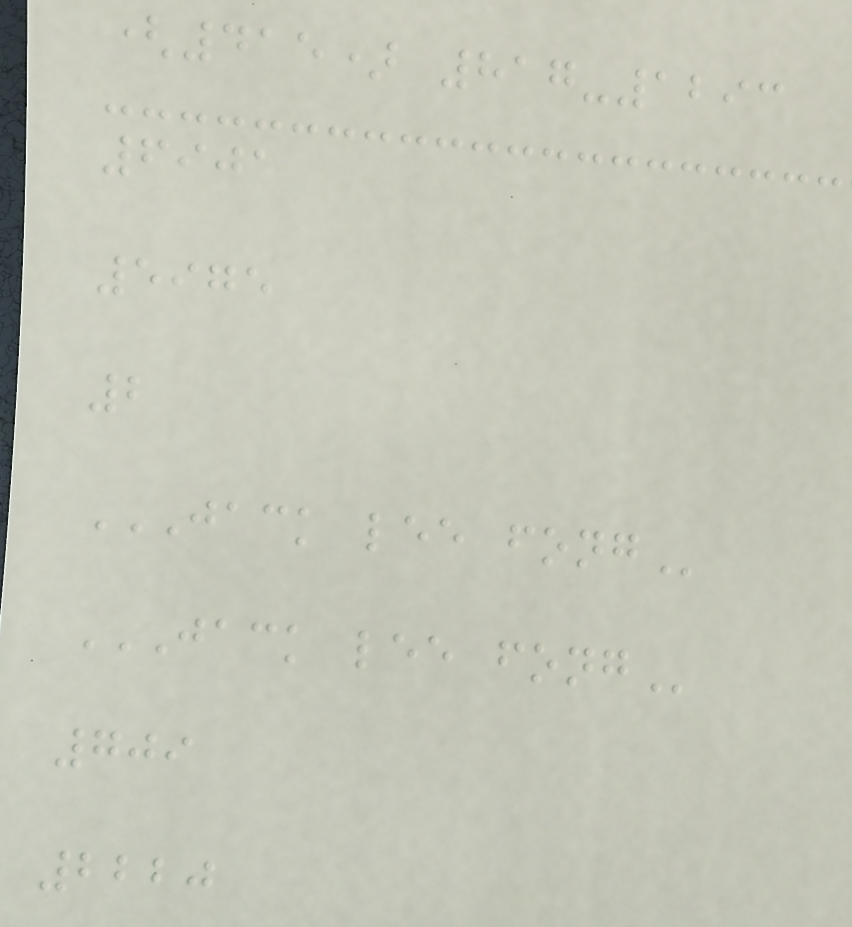(415) 817-1293
6901
5975
2
JACK LEE FONG
JACK LEE FONG
709
2220
